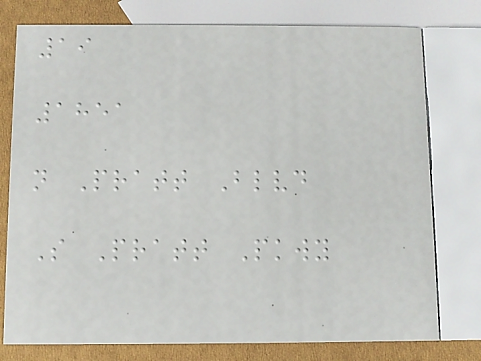19
1851
n Pratt Blvd
S Pratt Pkwy
